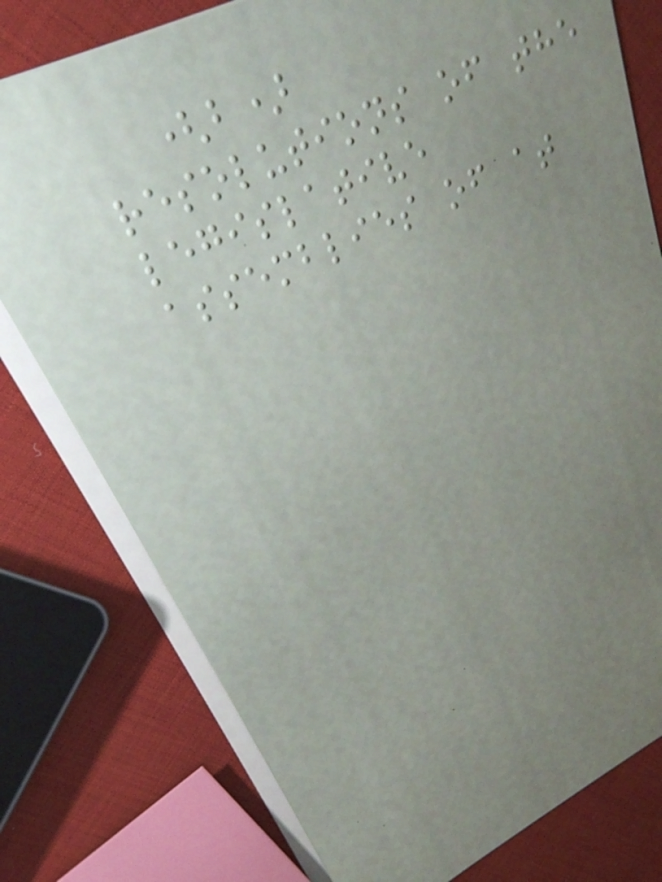(b)
resolutions of the
legislative
assemblies of at
